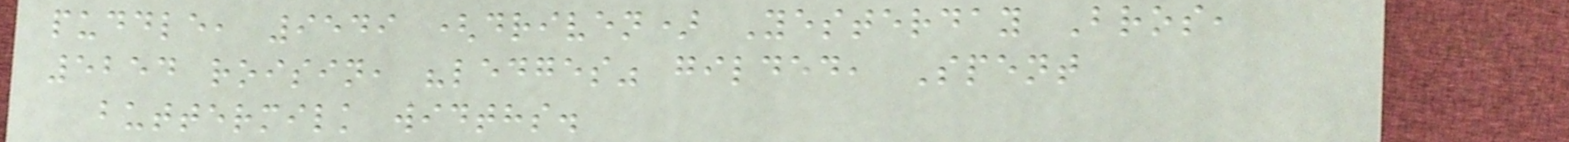puddle, 9549 (driven) Yesterday Bros,
5254 roisin, "ledges" gilded, Spent
buttermilk widths.
